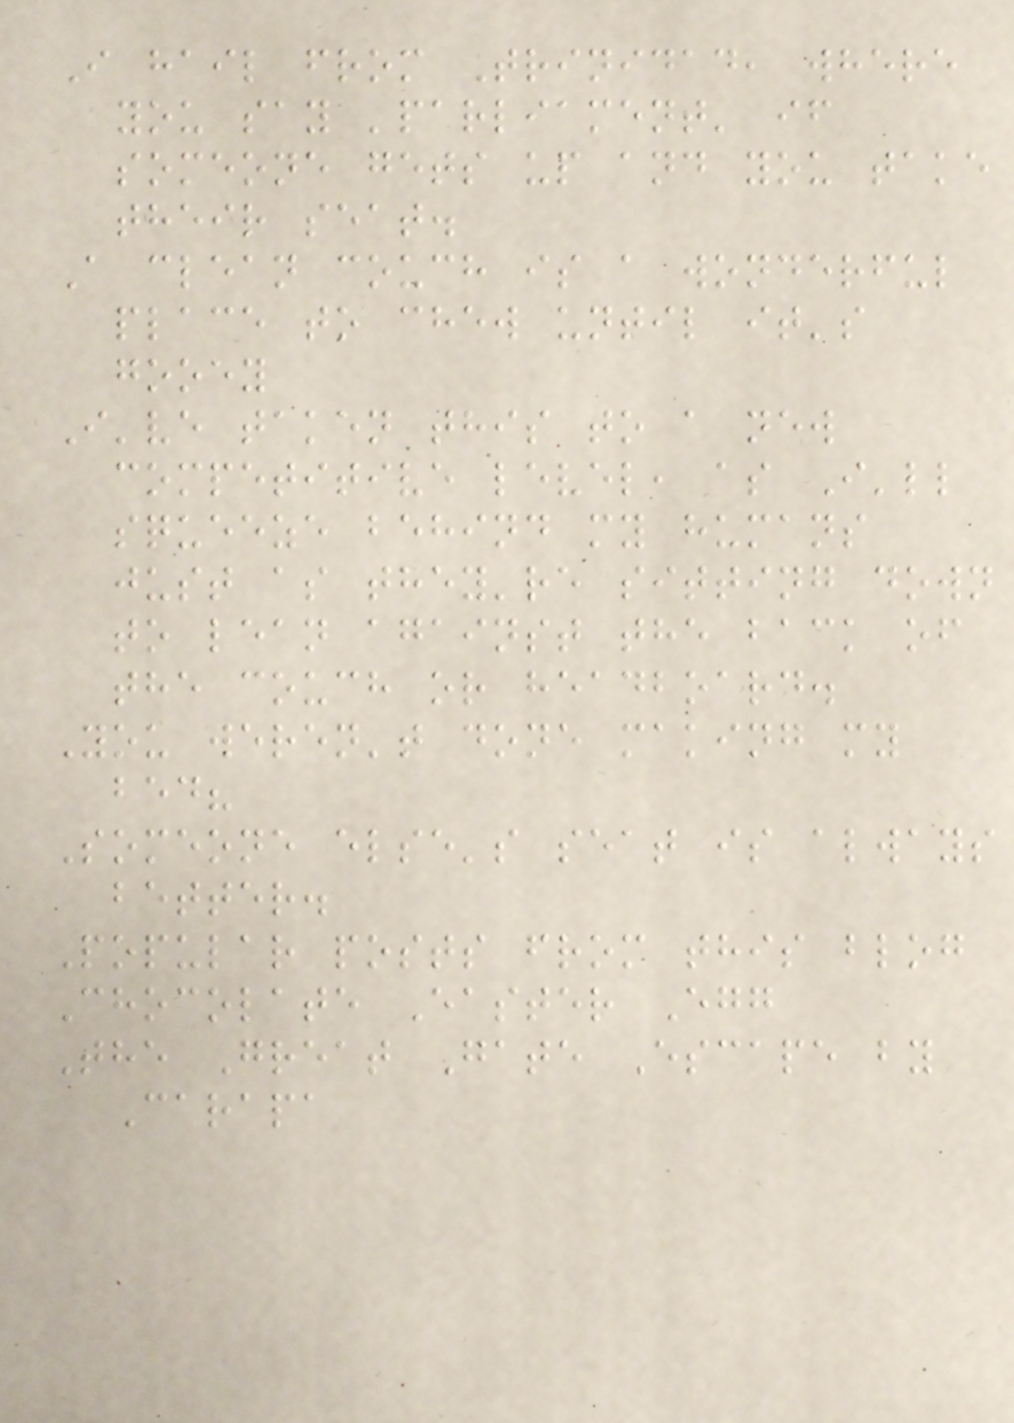I hail from Trinidad, where
you say 'parliament' if
someone gets up and you take
their seat.
A clean couch is a wonderful
place to chew until it's
gooey
I've taken this to a new
competitive level, as I'll
squeeze behind my humans
just as they're sitting down
to lean against the back of
the couch or headboard.
You weren't done making my
bed?
Someone else's seat is always
better.
Popular posts from this blog
Chocolate Easter Egg
The Great Gate Escape by
Carapa
